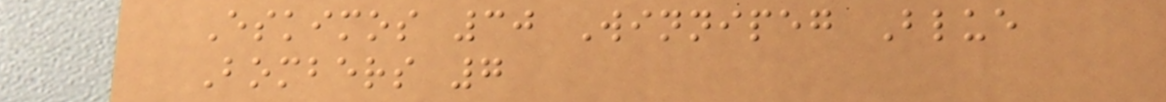Eskimos 30 Winnipeg Blue
Bombers 7
